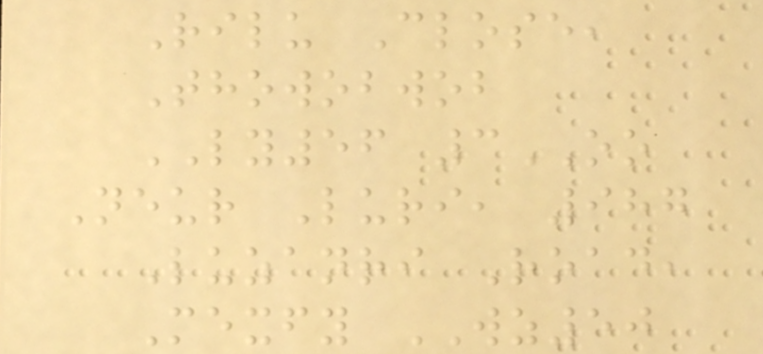Rilu Close,
Thowobwob
LY56 3OO
Neur Luri, 987
Luzanri Road,
Mexfy WZ50
